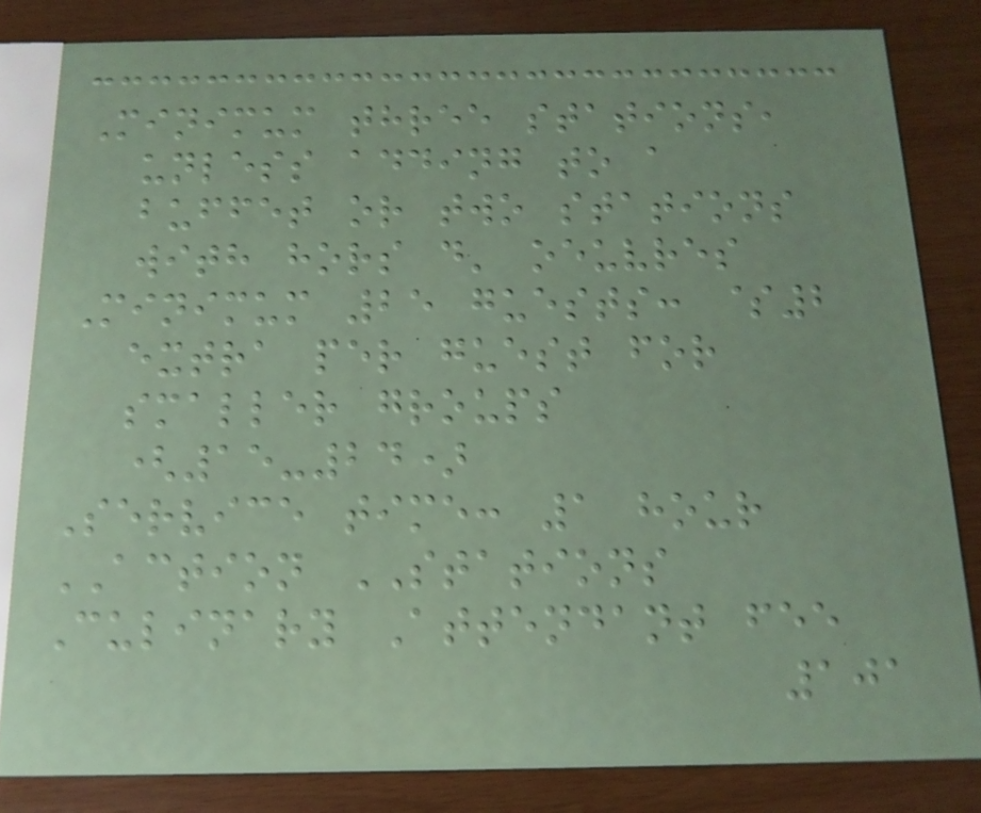Minimum three stations,
unless adding to a
buffet or two stations
with hors d' oeuvres
Minimum 25 guests: $2
extra per guest for
smaller groups
(15-24)
Service time: 1 hour
ACTION STATIONS
Culinary Attendant fee
101
